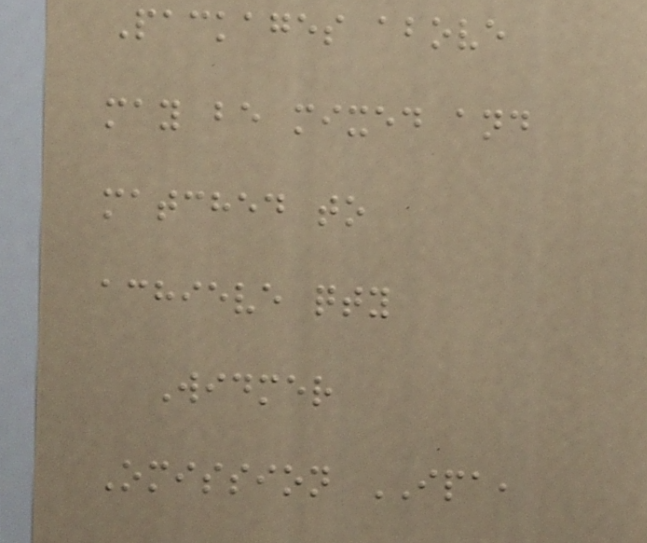Packages above
may be mixed and
matched to
achieve qty
Widmer
Omission IPA,
